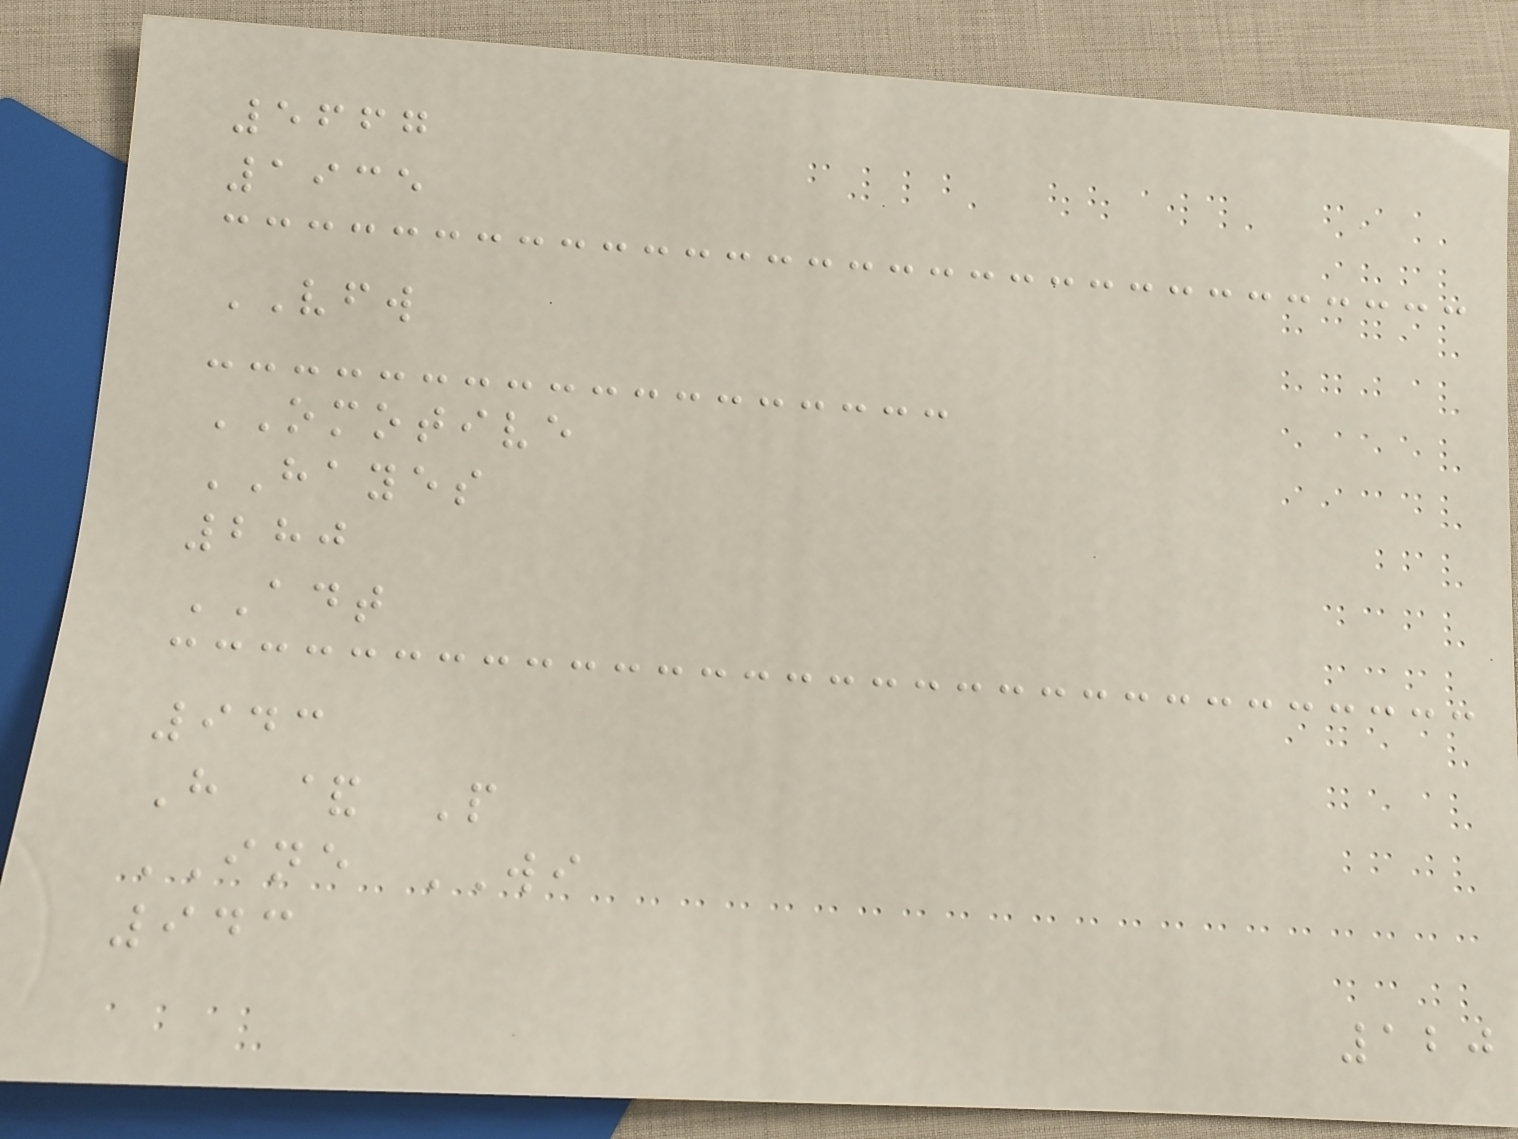5667
1935
VFW
OMOTIVE
HAYES
280
ADT
943
H & P
INE WI
943
120
